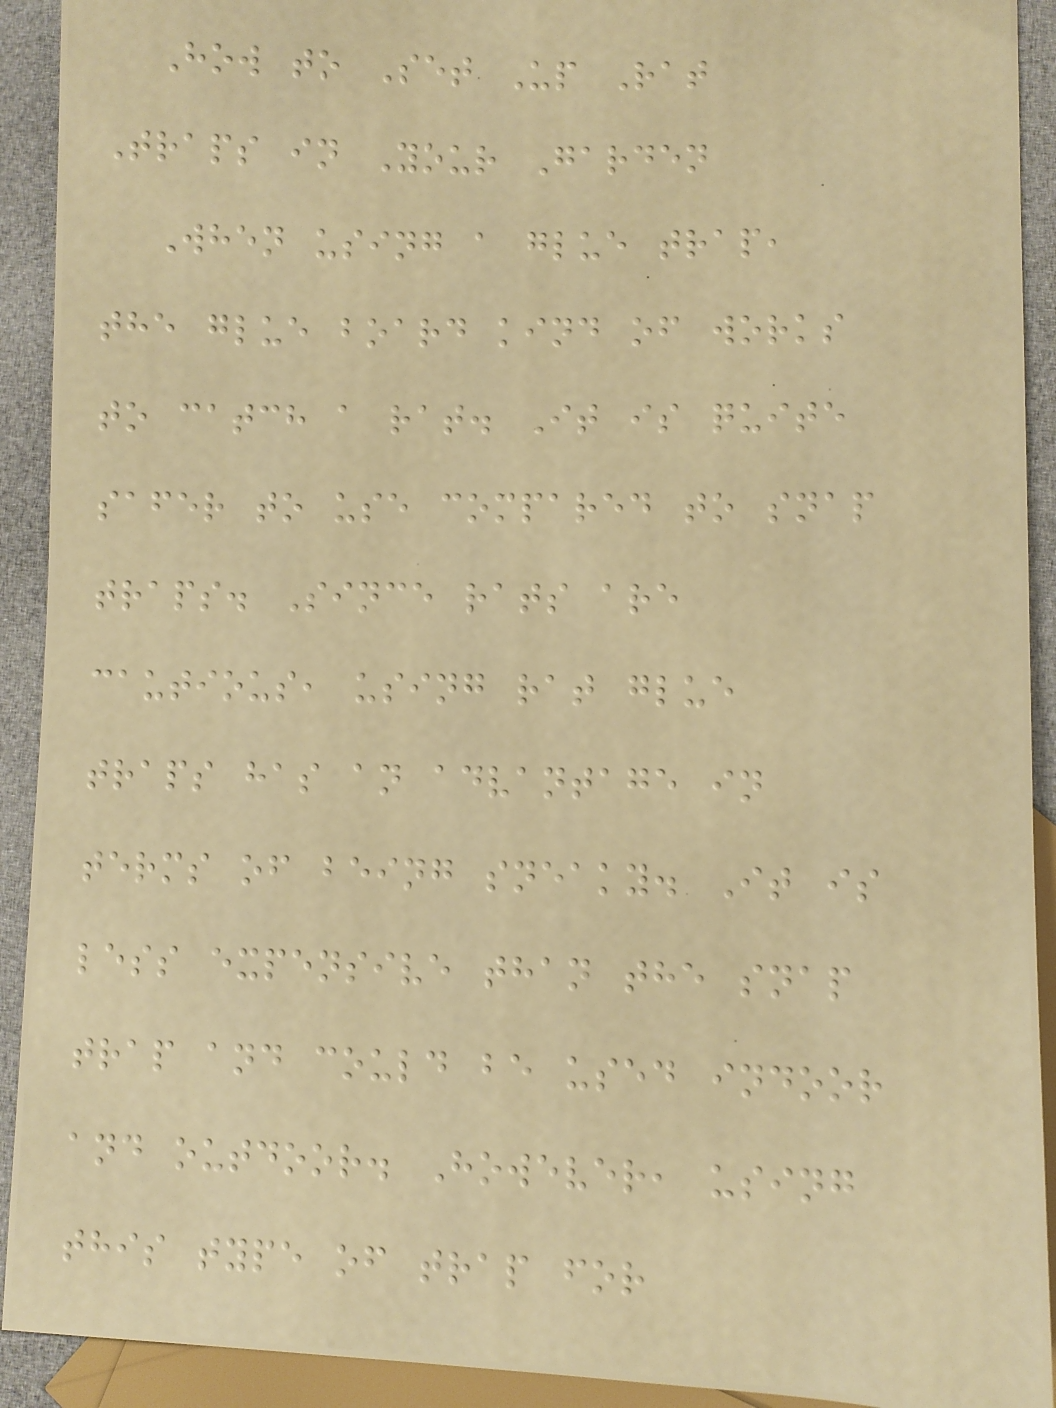How to Set Up Rat
Traps in Your Garden
When using a glue trap,
the glue board kind of works
to catch a rat. It is quite
safer to use compared to snap
traps. Since rats are
cautious, using rat glue
traps has an advantage in
terms of being sneaky. It is
less expensive than the snap
trap and could be used indoor
and outdoor. However, using
this type of trap for
